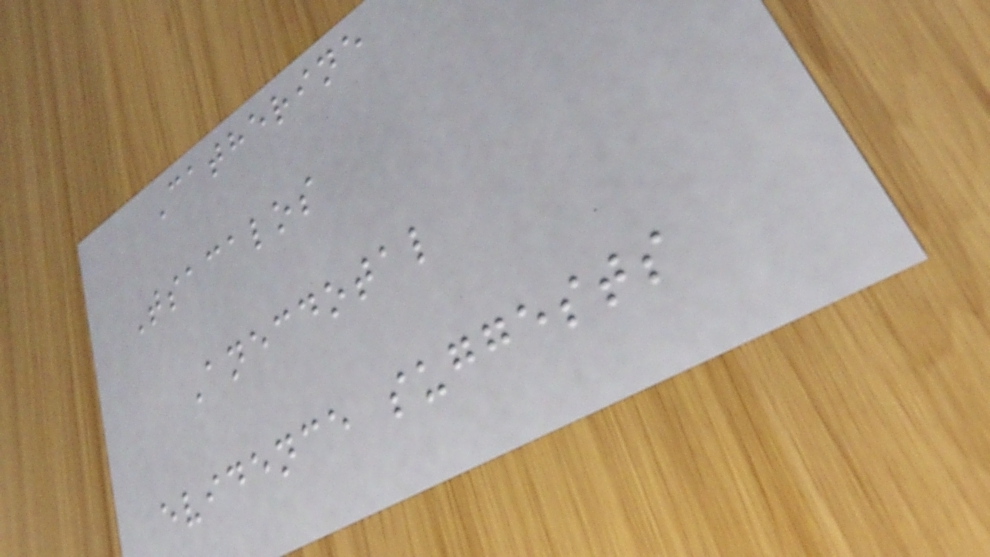Catherine
Tsacalos
Anecdotal
evidence suggests
